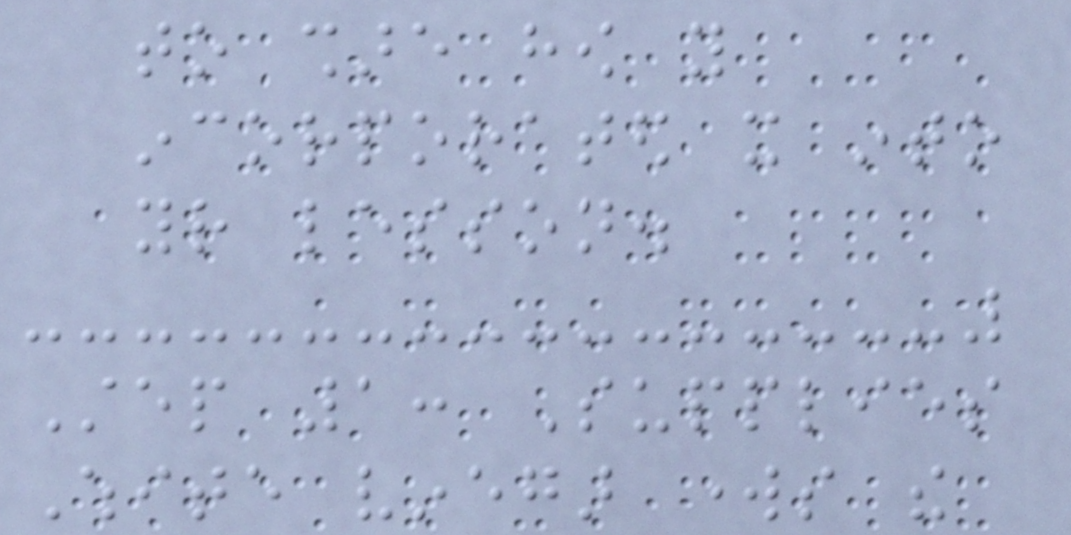to share how you
incorporated it into
your lesson.
Step 1: Supplies
White vinegar works the
